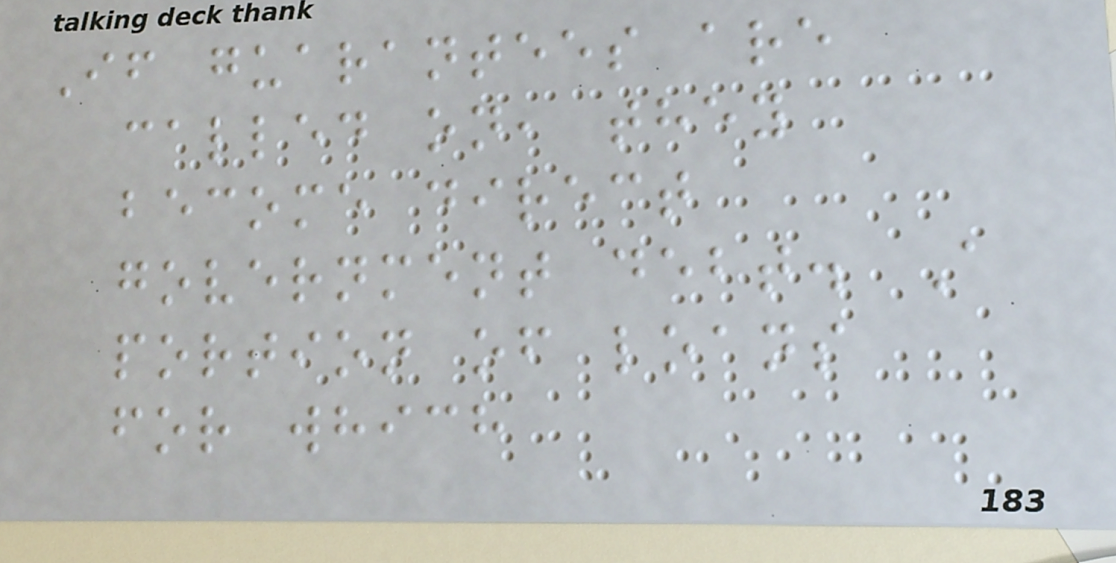If guarantees are
called on, they
become direct
government debt. A
portion of loans
for which
